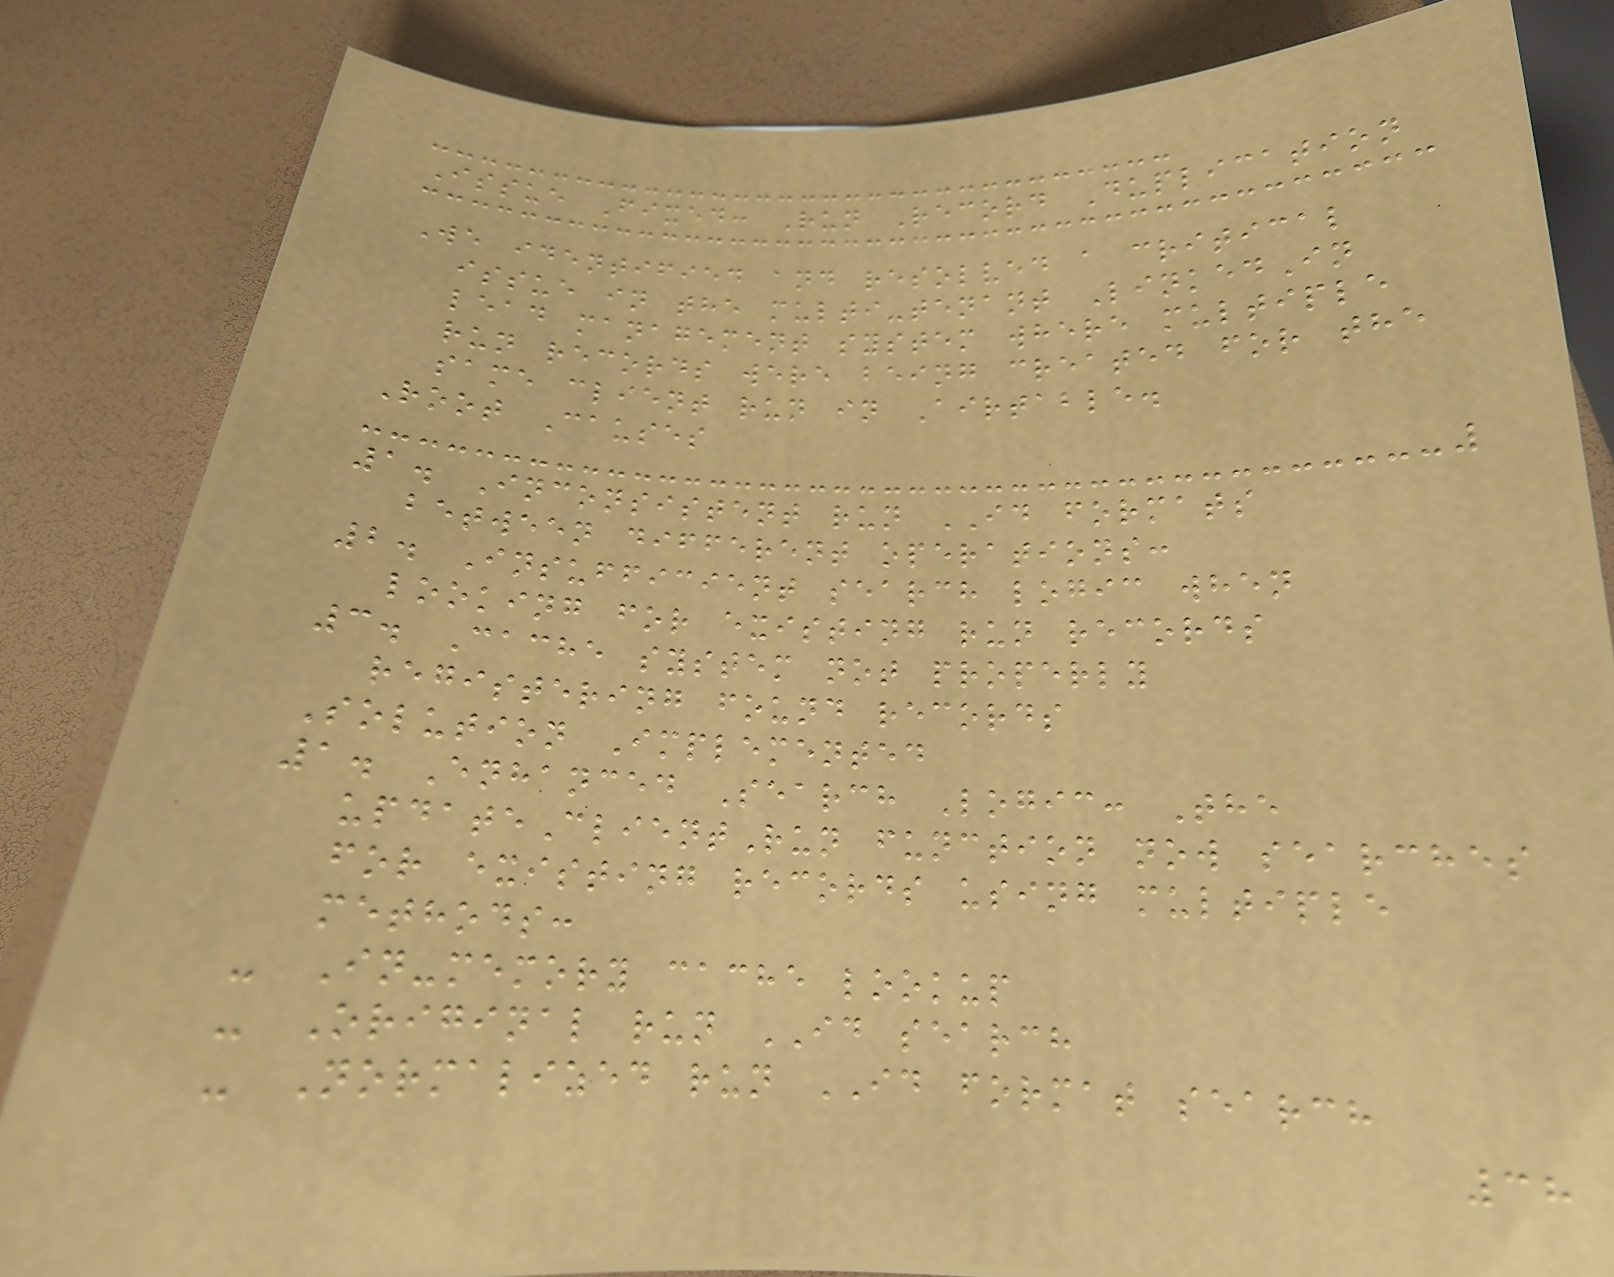Issue Fixed: Run Record Duplication
We identified and resolved a critical
issue in the multi-tenant LinkedIn
lead management system where multiple
run records were being created for the
same client run in Airtable.
Root Causes
1. Inconsistent run ID formats
between different operations:
2. Insufficient search logic when
looking for existing run records
3. Cache system not properly
registering found records
Solution Implemented
1. Enhanced Search Logic: The
updateClientRun function now searches
for existing records using multiple
methods:
- In-memory cache lookup
- Original run ID search
- Normalized run ID format search
38
